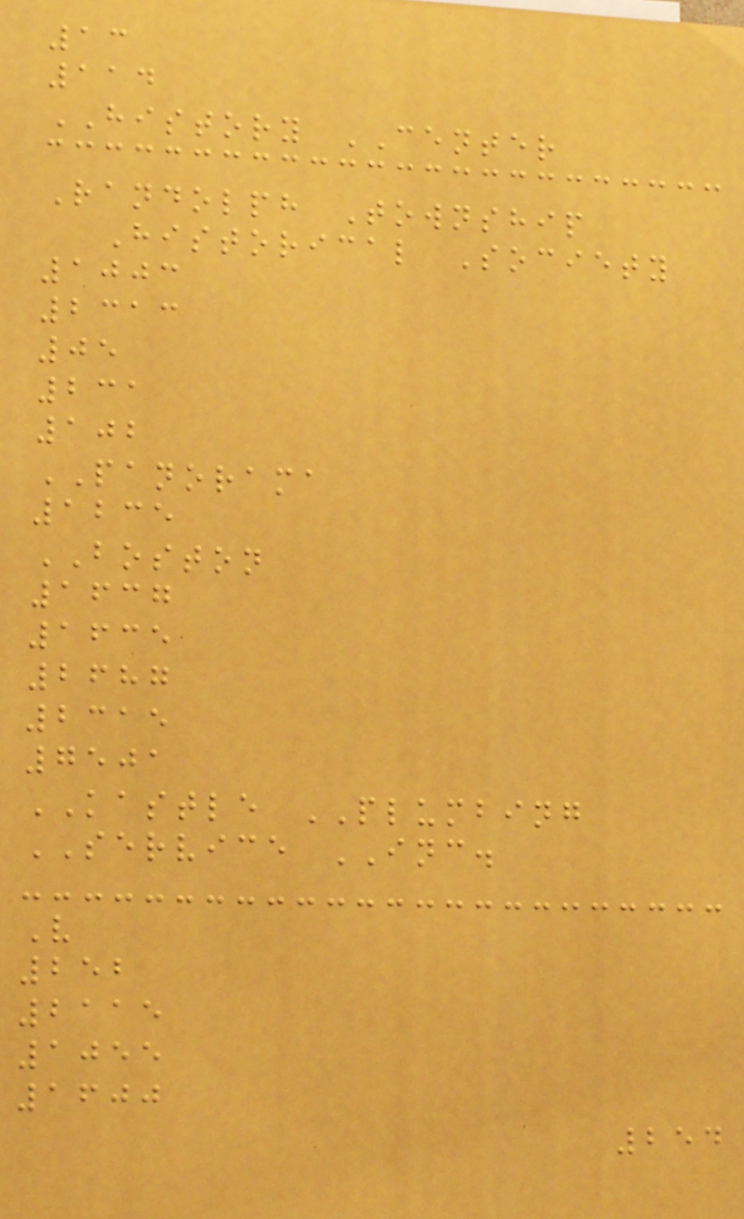13
114
HISTORY CENTER
Randolph Township
Historical Society
1003
2313
05
231
102
PANORAMA
1235
BOSTON
1637
1635
2687
2315
7501
KASTLE PLUMBING
SERVICE INC.
V
252
2115
1055
1600
254
